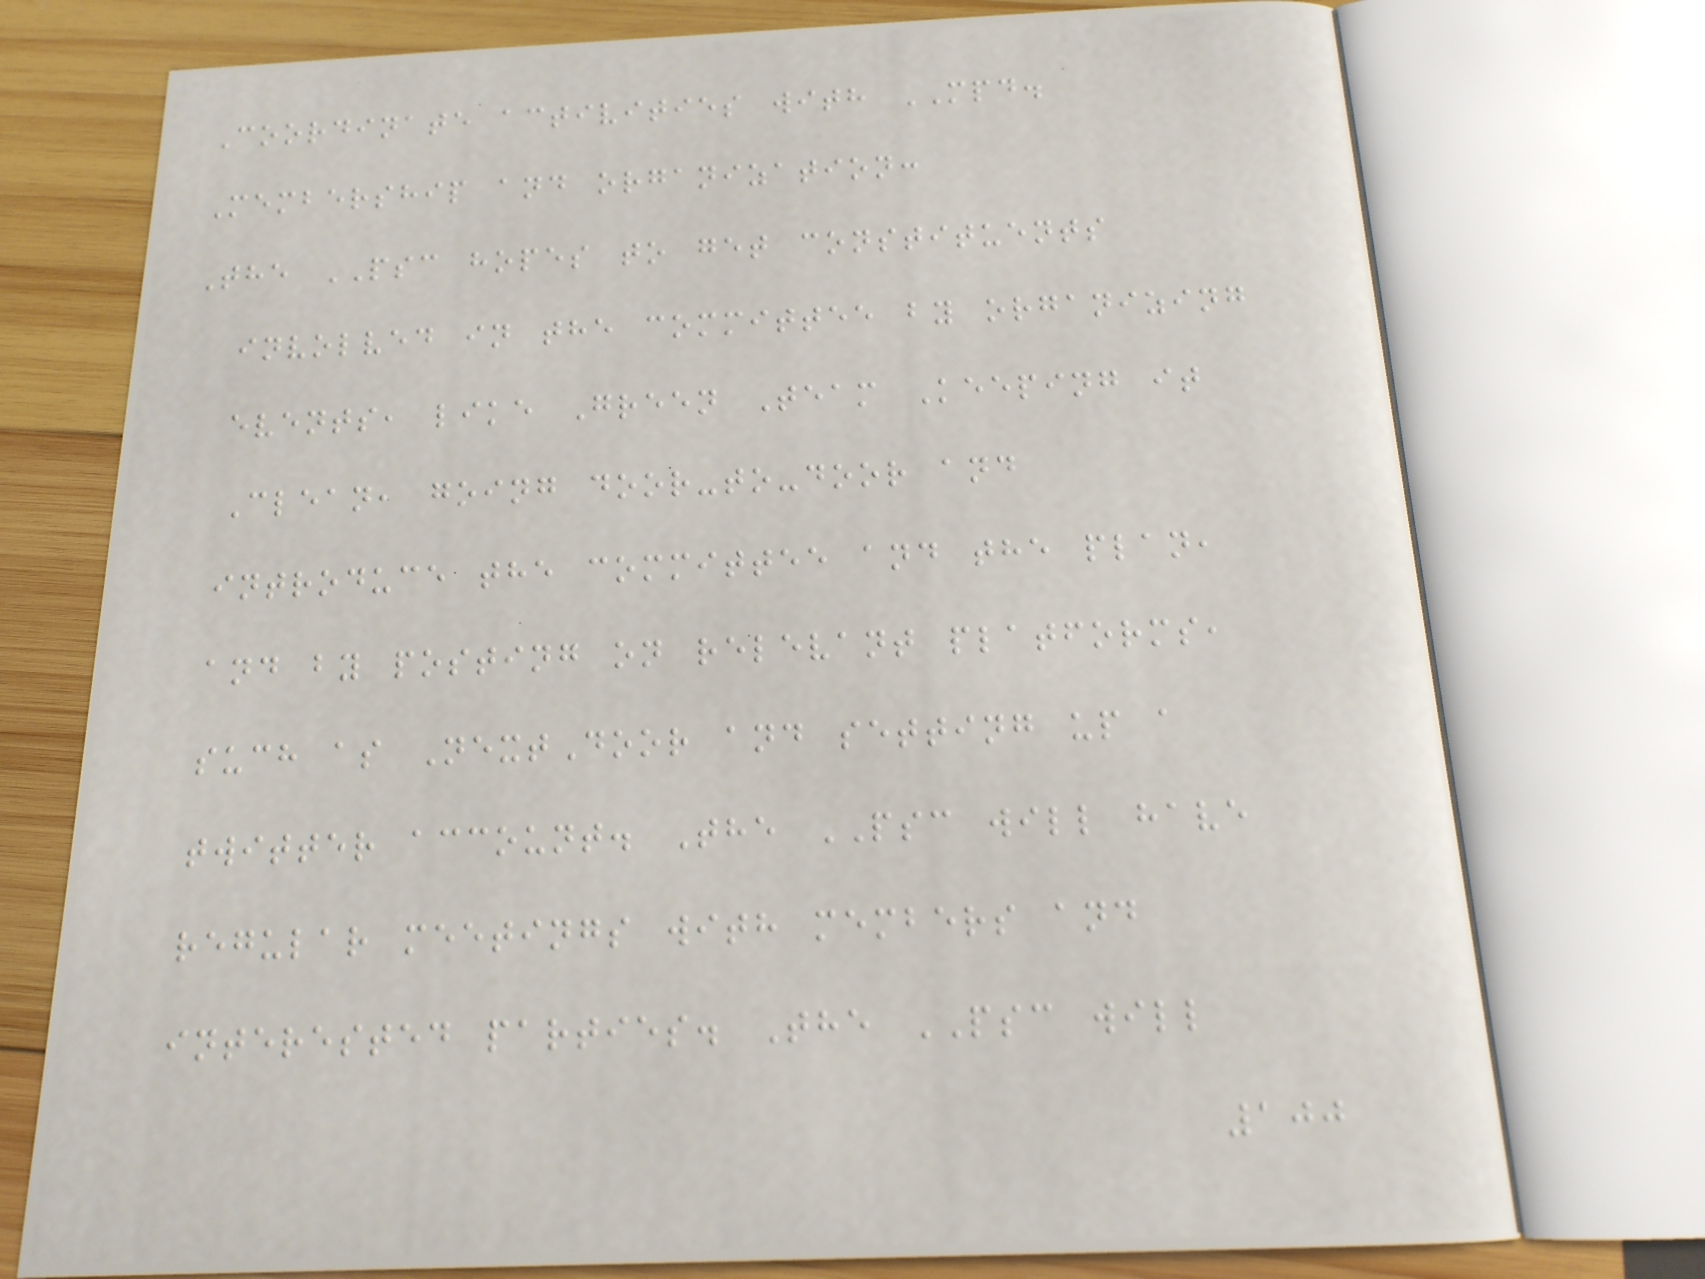Coordinate activities with MPD.
Membership and organization:
The PSC hopes to get constituents
involved in the committee by organizing
events, like Green Team Keeping it
Clean, going door-to-door and
introduce the committee and the plan,
and by posting on relevant platforms,
such as NextDoor and setting up a
twitter account. The PSC will have
regular meetings with members and
interested parties. The PSC will
100
